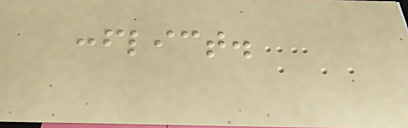conflict.
